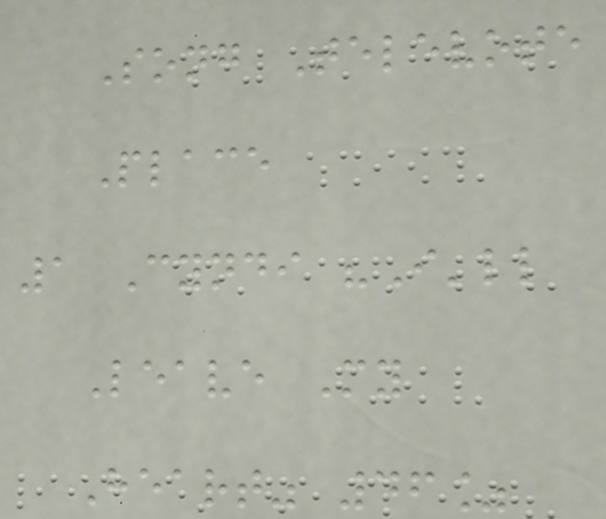Song Televote
Place
1 Cyndi "I'll
Leave My
Heart" 46%
